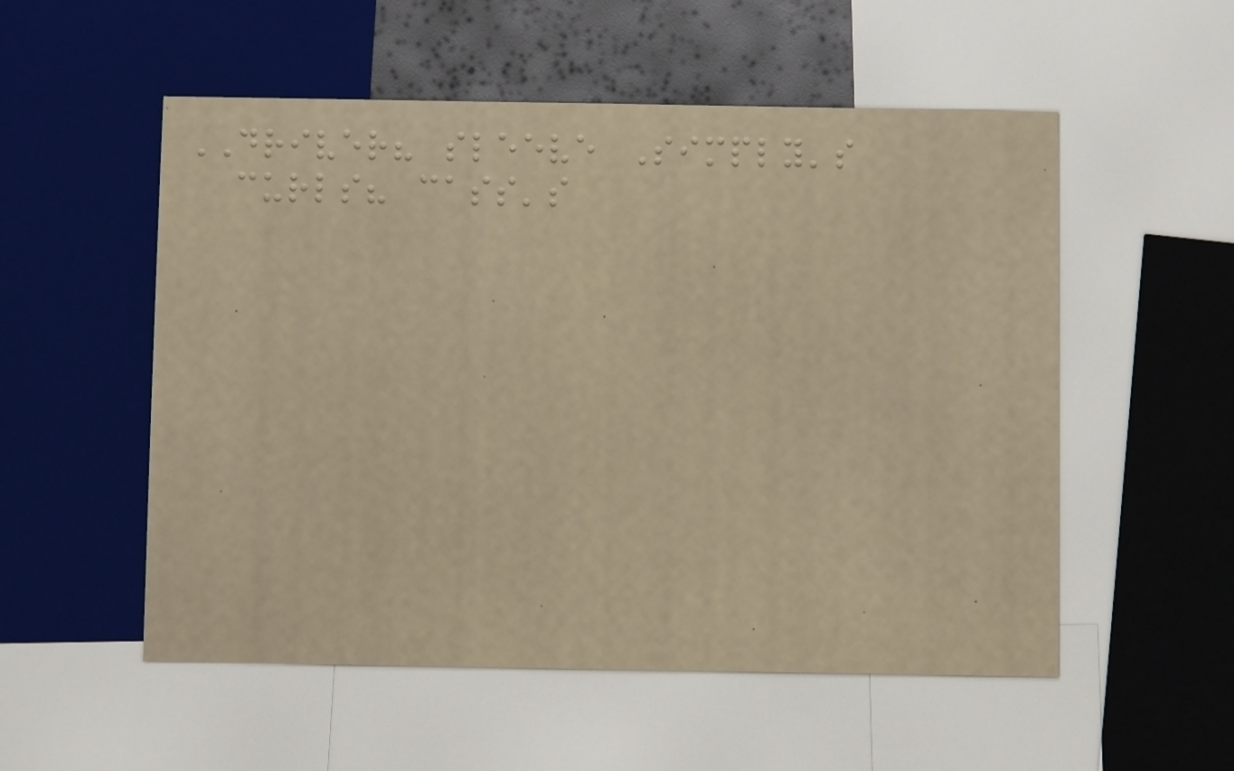DRIVER? sleeve Simply's
curls? cass's
